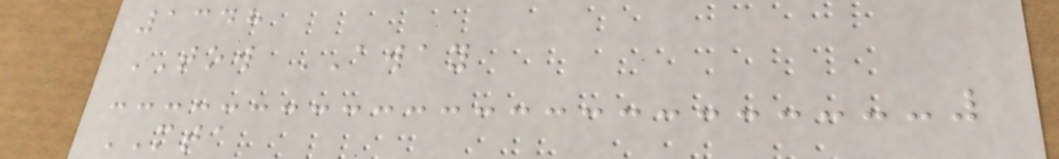1348
TOW AWAY
MTA
